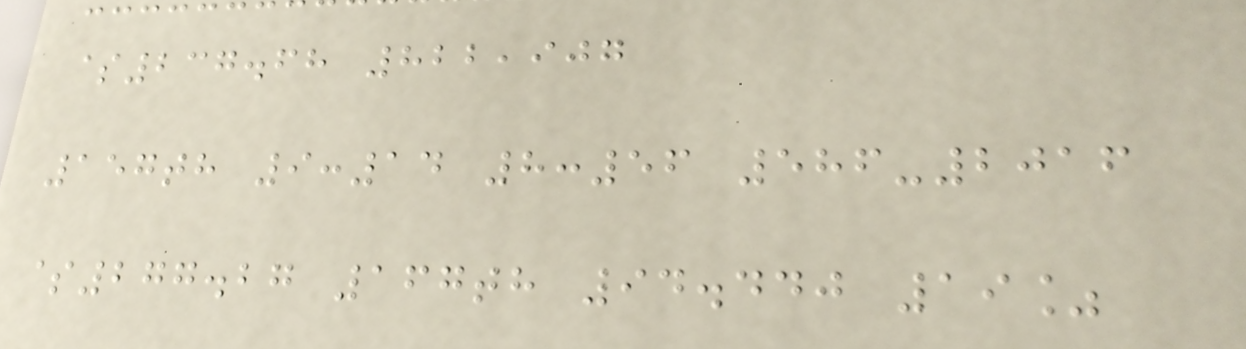$237.68 822,907
157th 9:14 8:56 586-2016
$277.27 167th 94.440 19%
